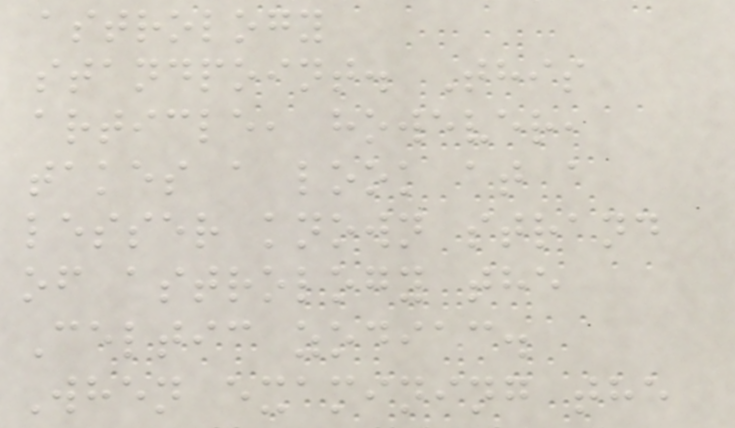astrology
standpoint. This
article, however,
takes a look at a
lesser known strand
of astrology the
Celtic zodiac.
When examining the
